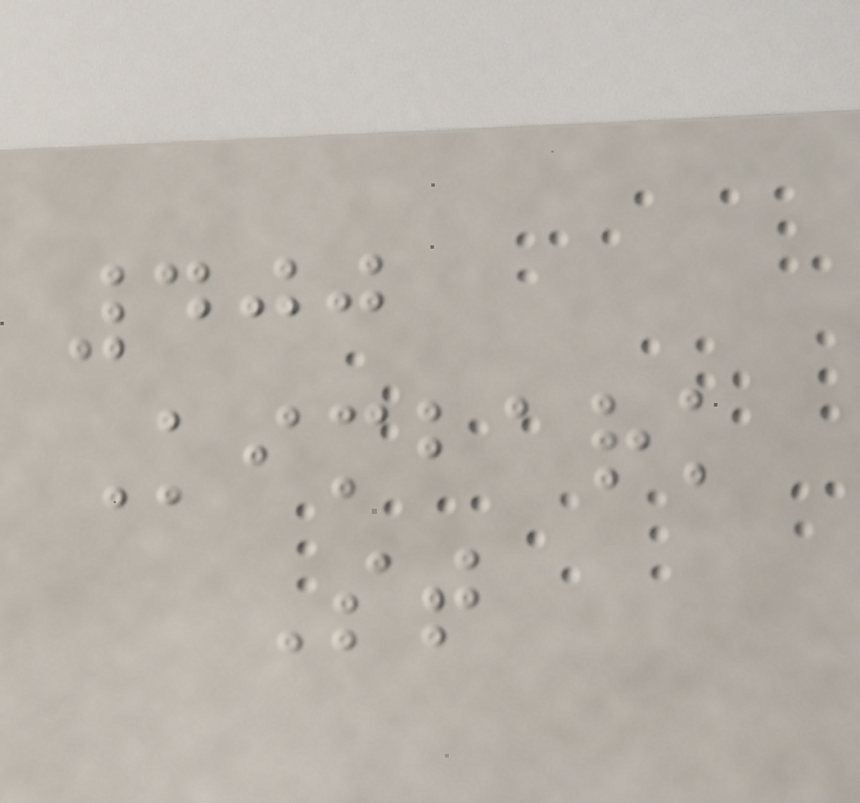400
Kimbark
St
